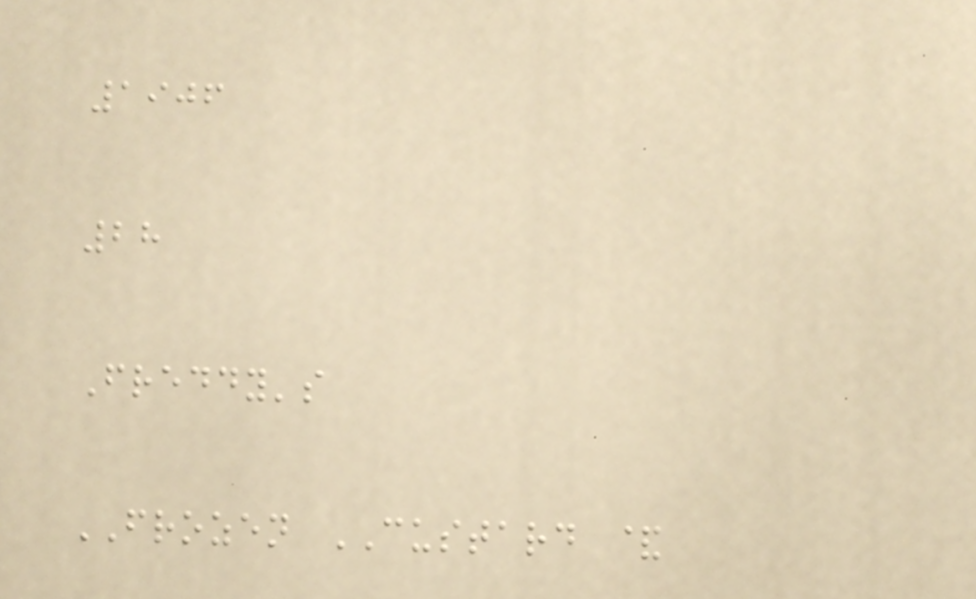1906
28
Freddy's
FROZEN CUSTARD &
